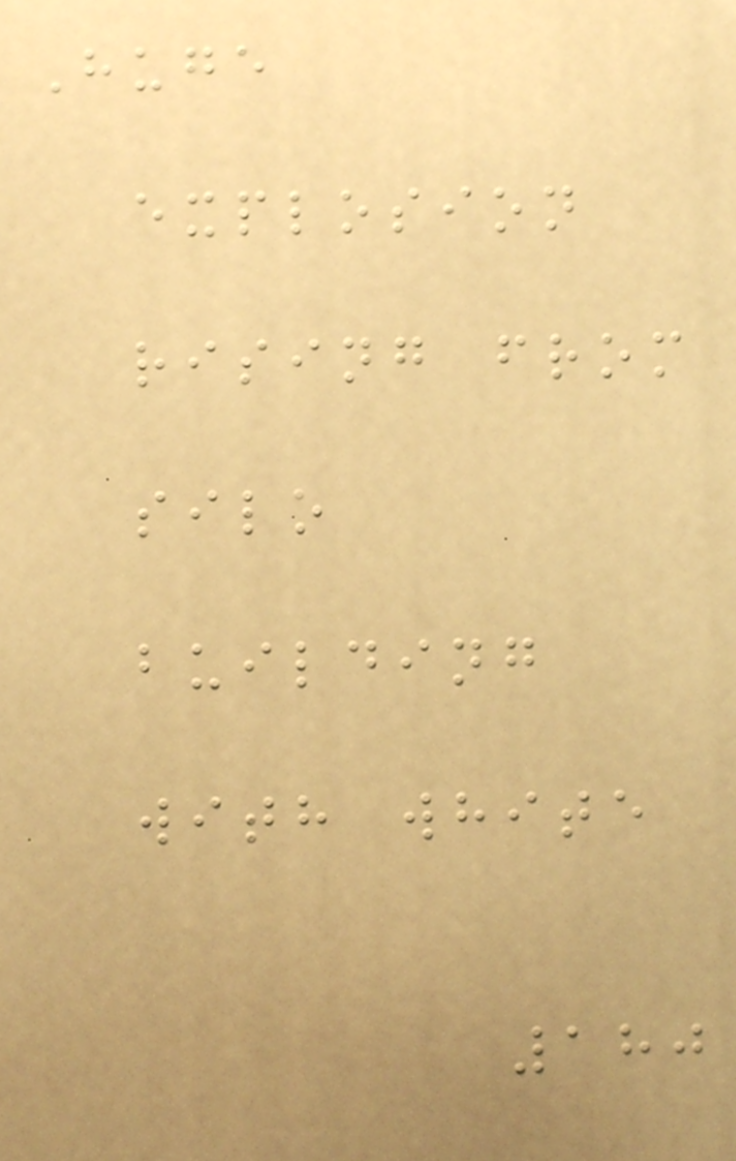Huge
explosion
rising from
silo
building
with white
180
